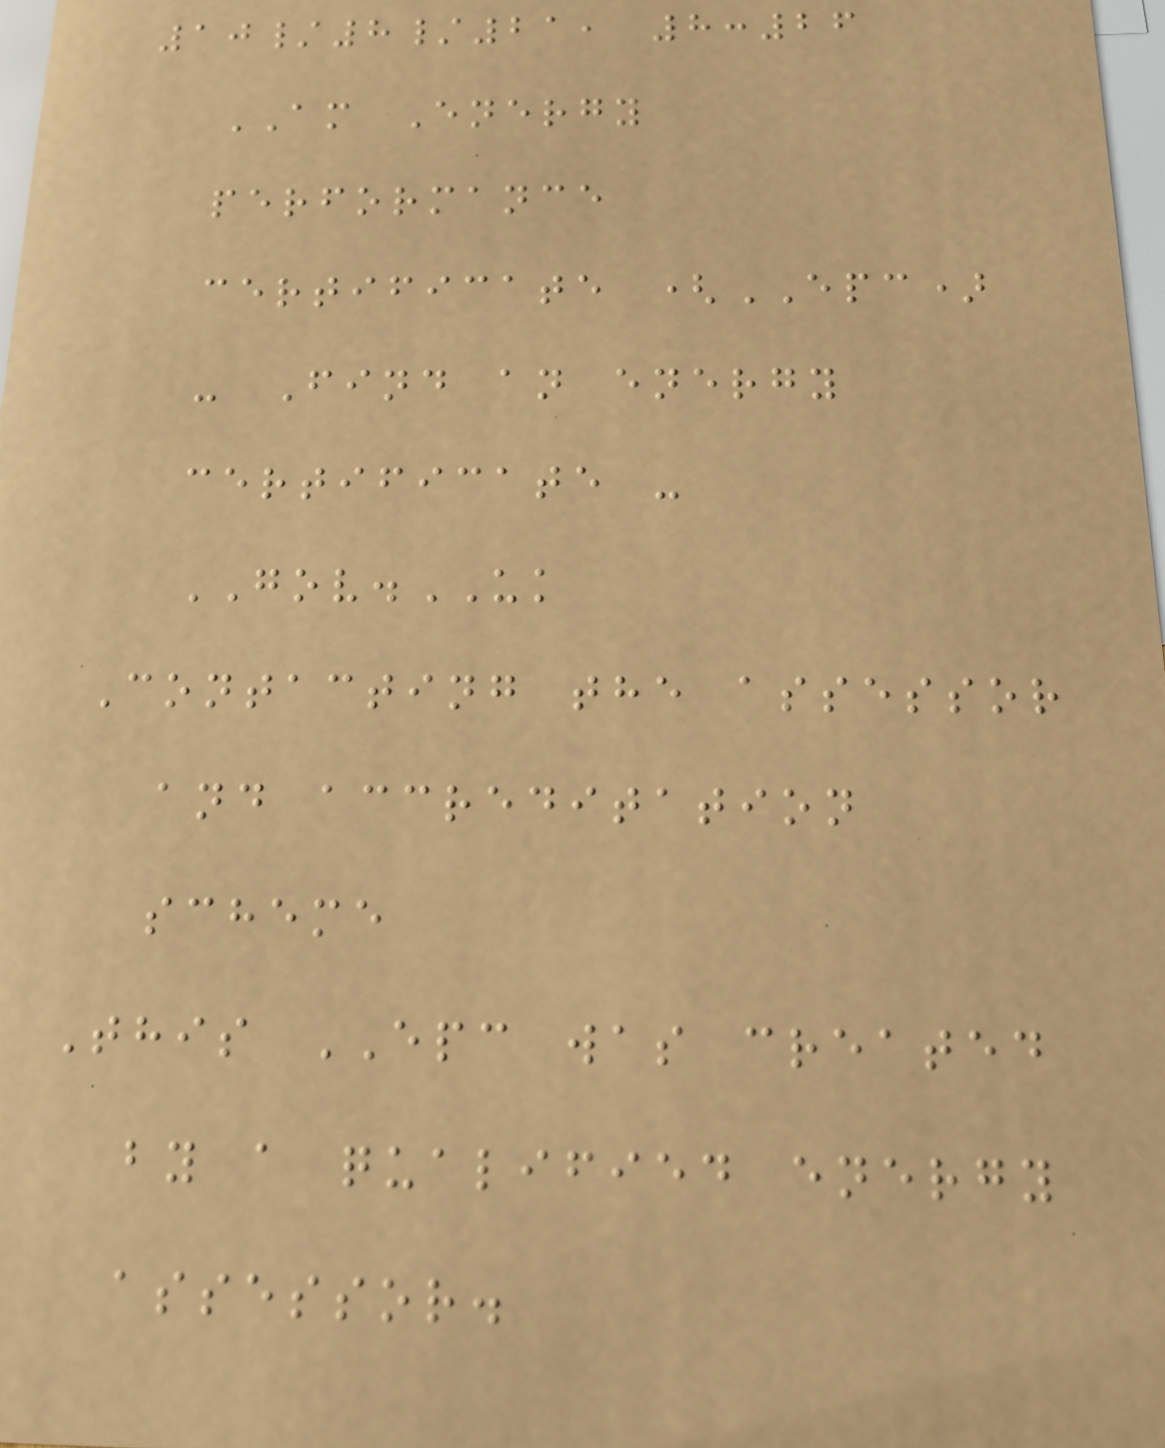10/8/21, 8:26
AM Energy
performance
certificate (EPC)
- Find an energy
certificate -
GOV.UK
Contacting the assessor
and accreditation
scheme
This EPC was created
by a qualified energy
assessor.
